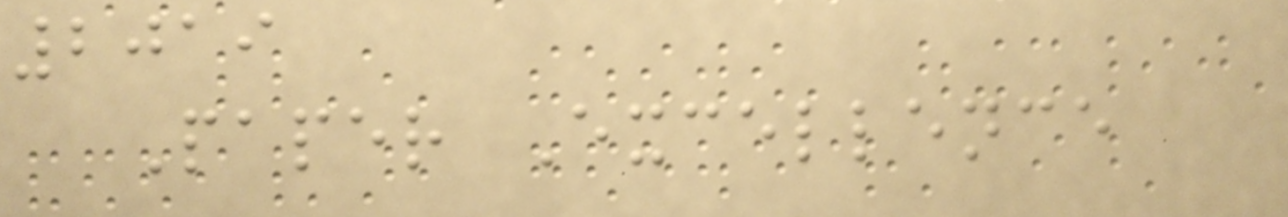2019
Paper Excellence
